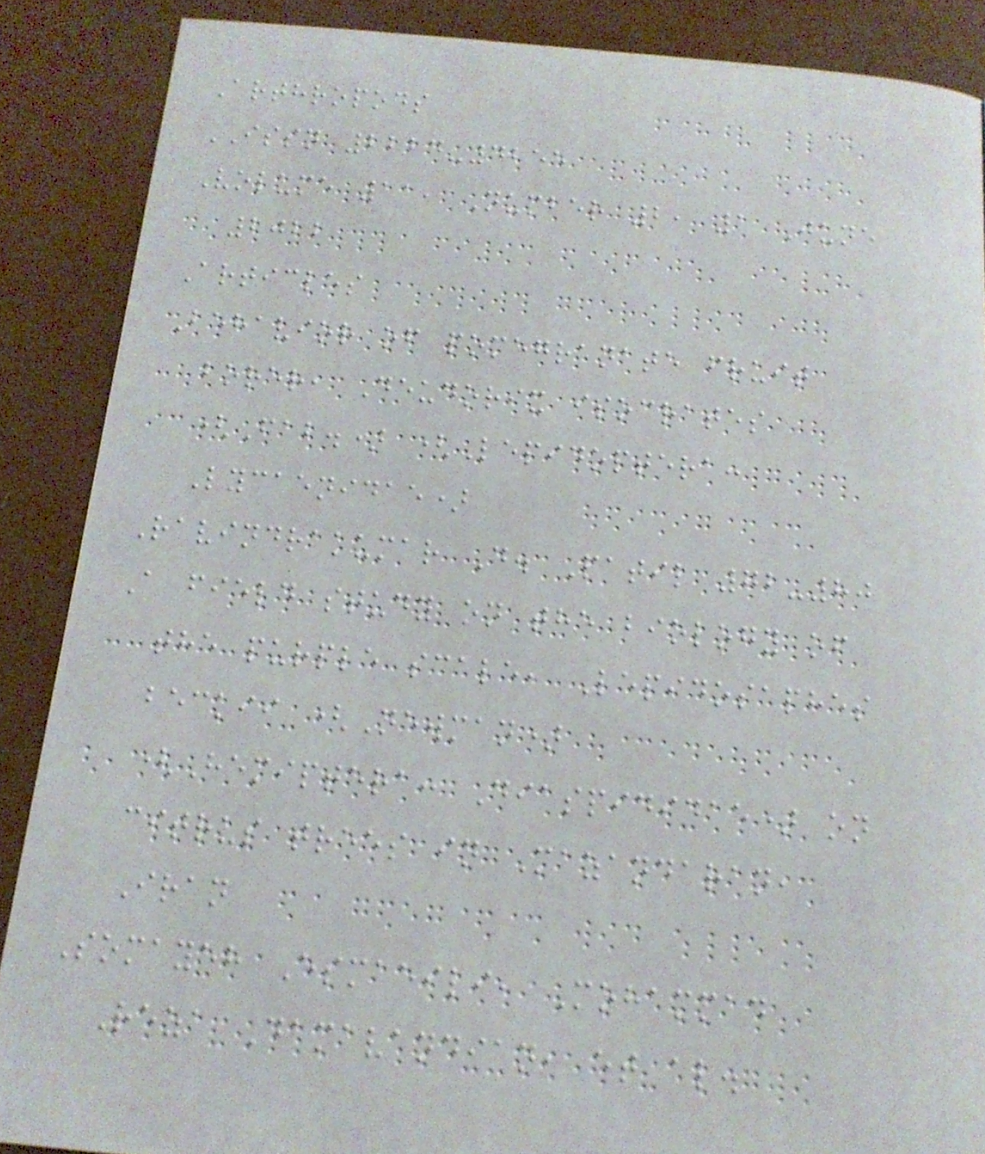Arthropods
ISSN 2224-4255
Volume 11, Number 2, 1 June
2022
Articles
Behavior of pomegranate fruit
borer, Deudorix isocrates
(Fab.) (Lepidoptera:
Lycaenidae)
Ravindrakumar D. Patil 72-80
A field study on the biology of
the purple scale, Lepidosaphes
beckii (Newman)
(Hemiptera: Diaspididae) on
citrus trees in Mazandaran,
Iran
Somayeh Esmaeili, Mohammad
Reza Damavandian, et al.
